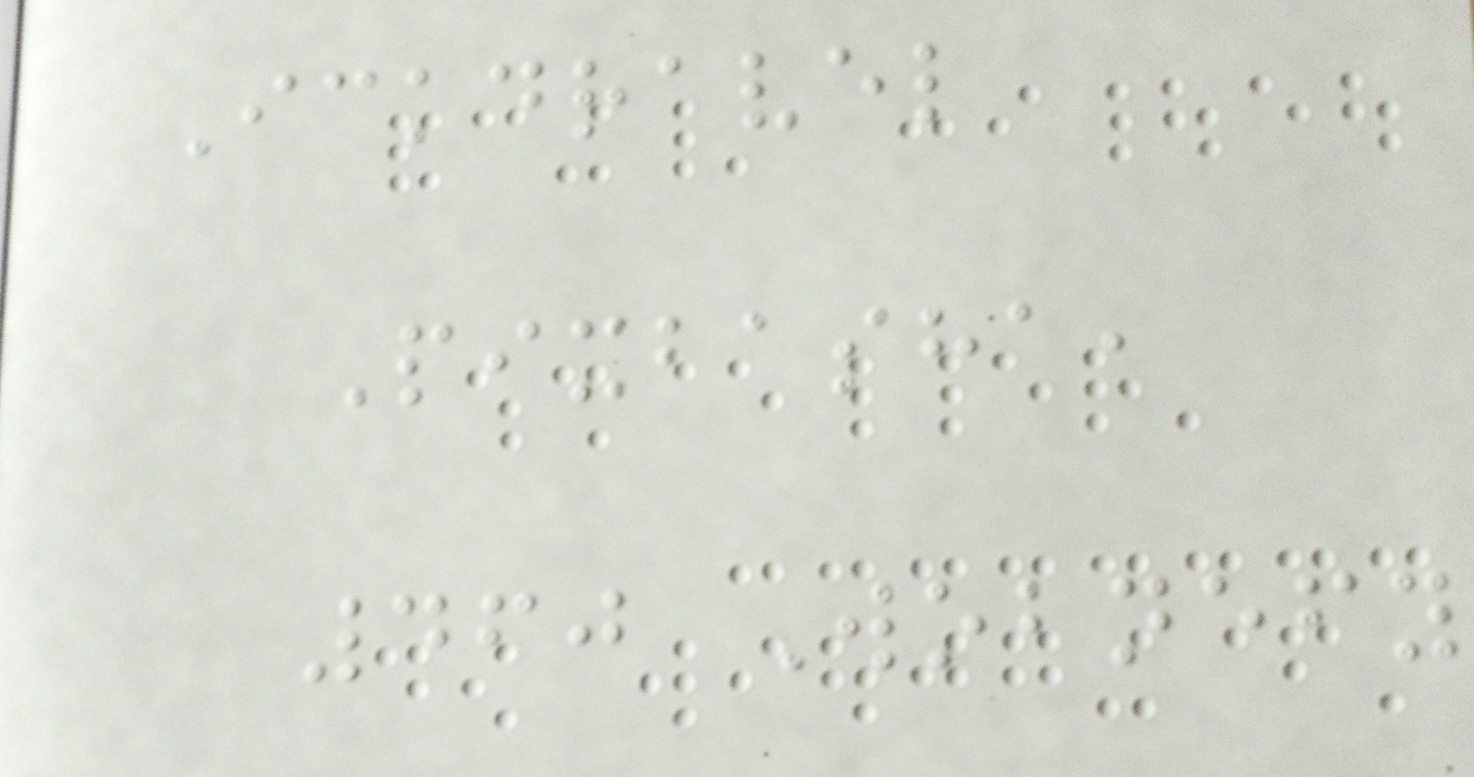Ickdravel
Pixbasha,
460 Wobnefy
